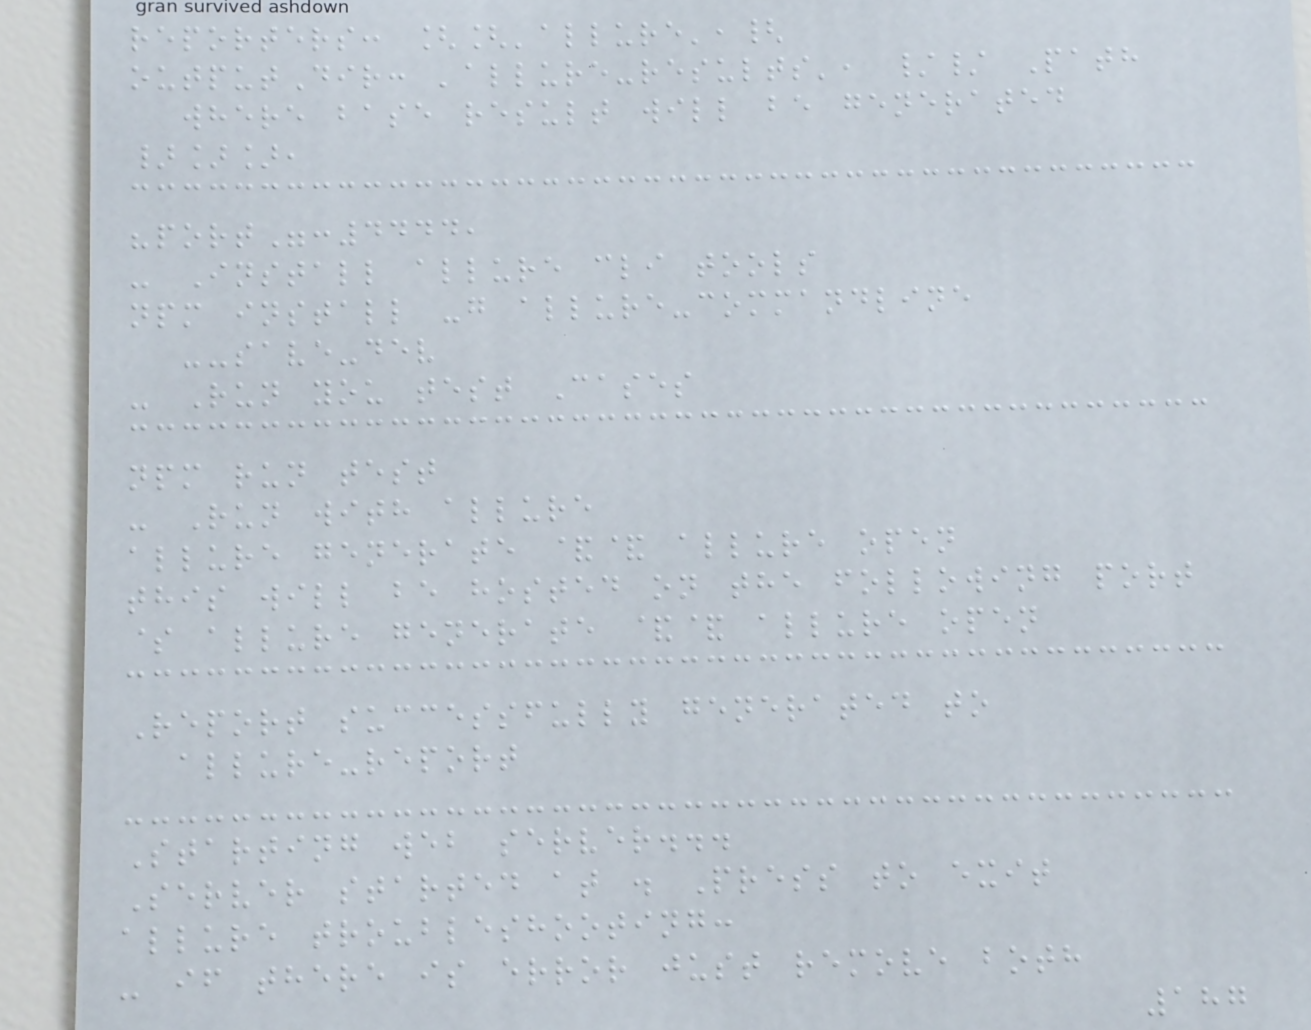reporters: [['allure',{
outputDir: 'allure-results', // Path
where base result will be generated
}]],
"port":4444,
- Install allure cli tools
npm install -g allure-commandline
--save-dev
- Run you test Cases
npm run test
- Run with allure
allure generate && allure open
this will be hosted on the following port
$ allure generate && allure open
Report successfully generated to
allure-report
Starting web server...
Server started at . Press to exit
allure troubleshooting:
- if there is error just remove both
187
